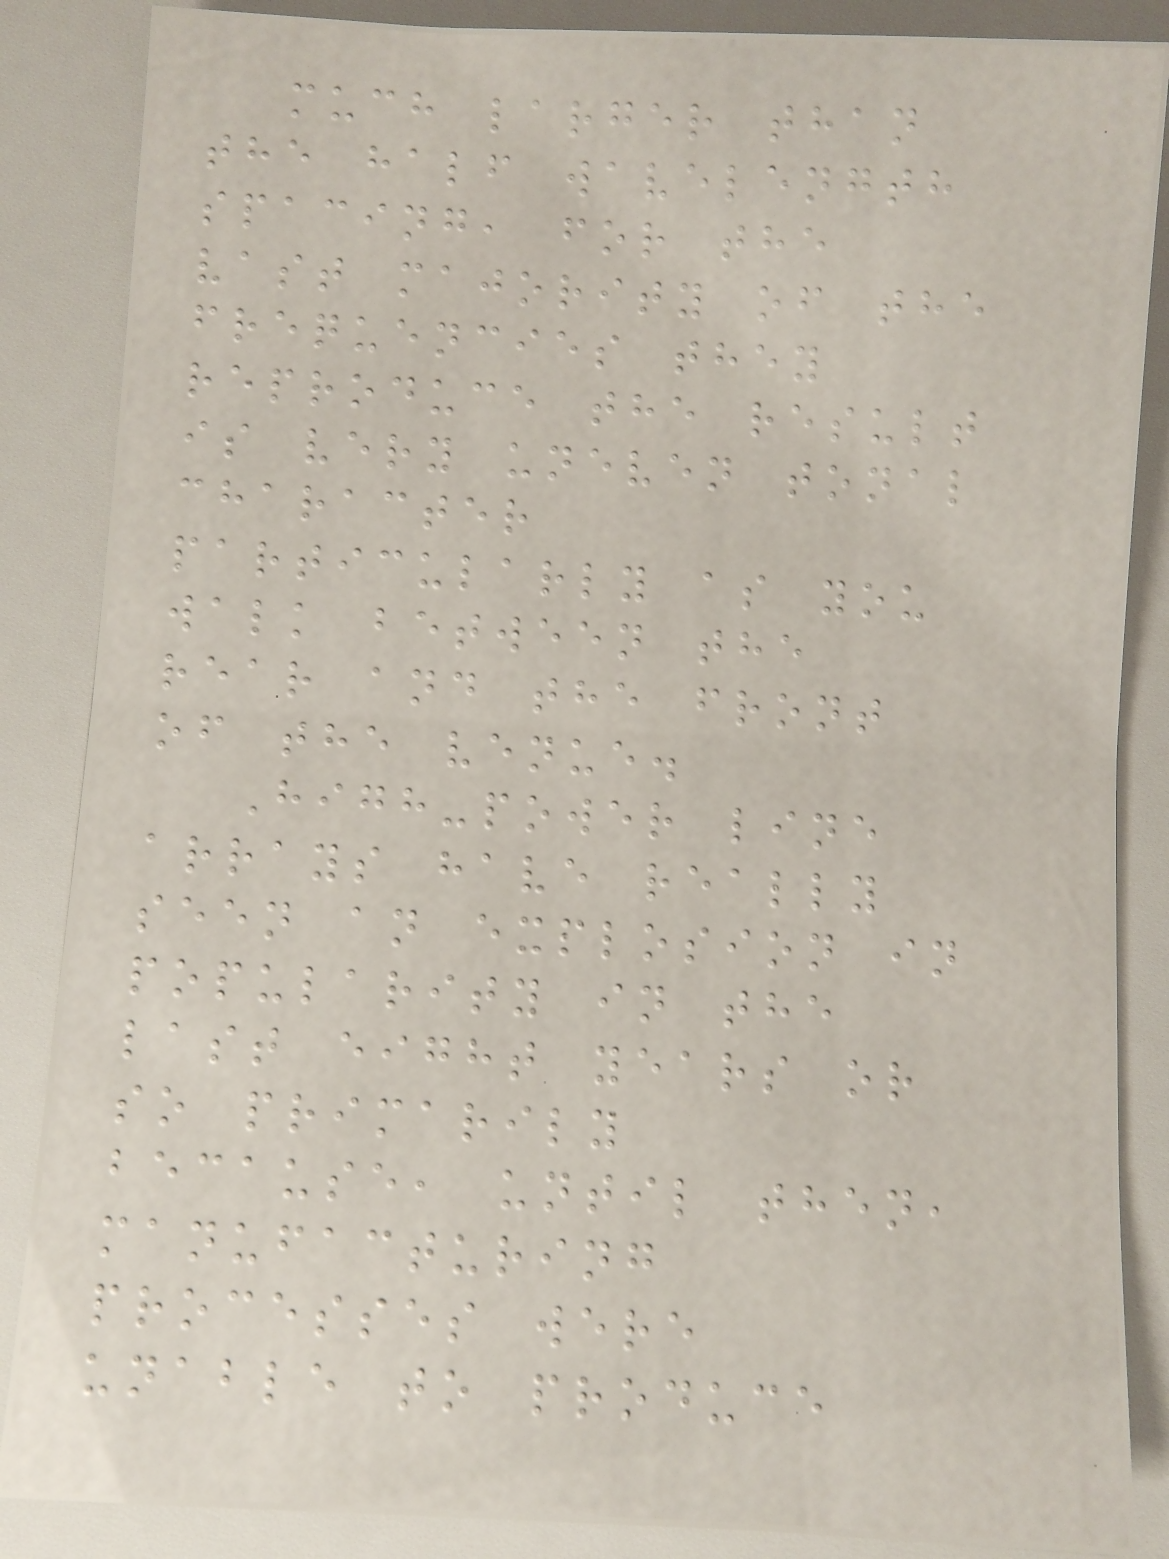much larger than
the half wavelength
spacing, for the
vast majority of the
frequencies they
reproduce the result
is very uneven tonal
character
particularly as you
walk between the
rear and the front
of the venue.
High-power line
arrays have really
seen an explosion in
popularity in the
last eight years or
so primarily
because, until then,
manufacturing
processes were
unable to produce
